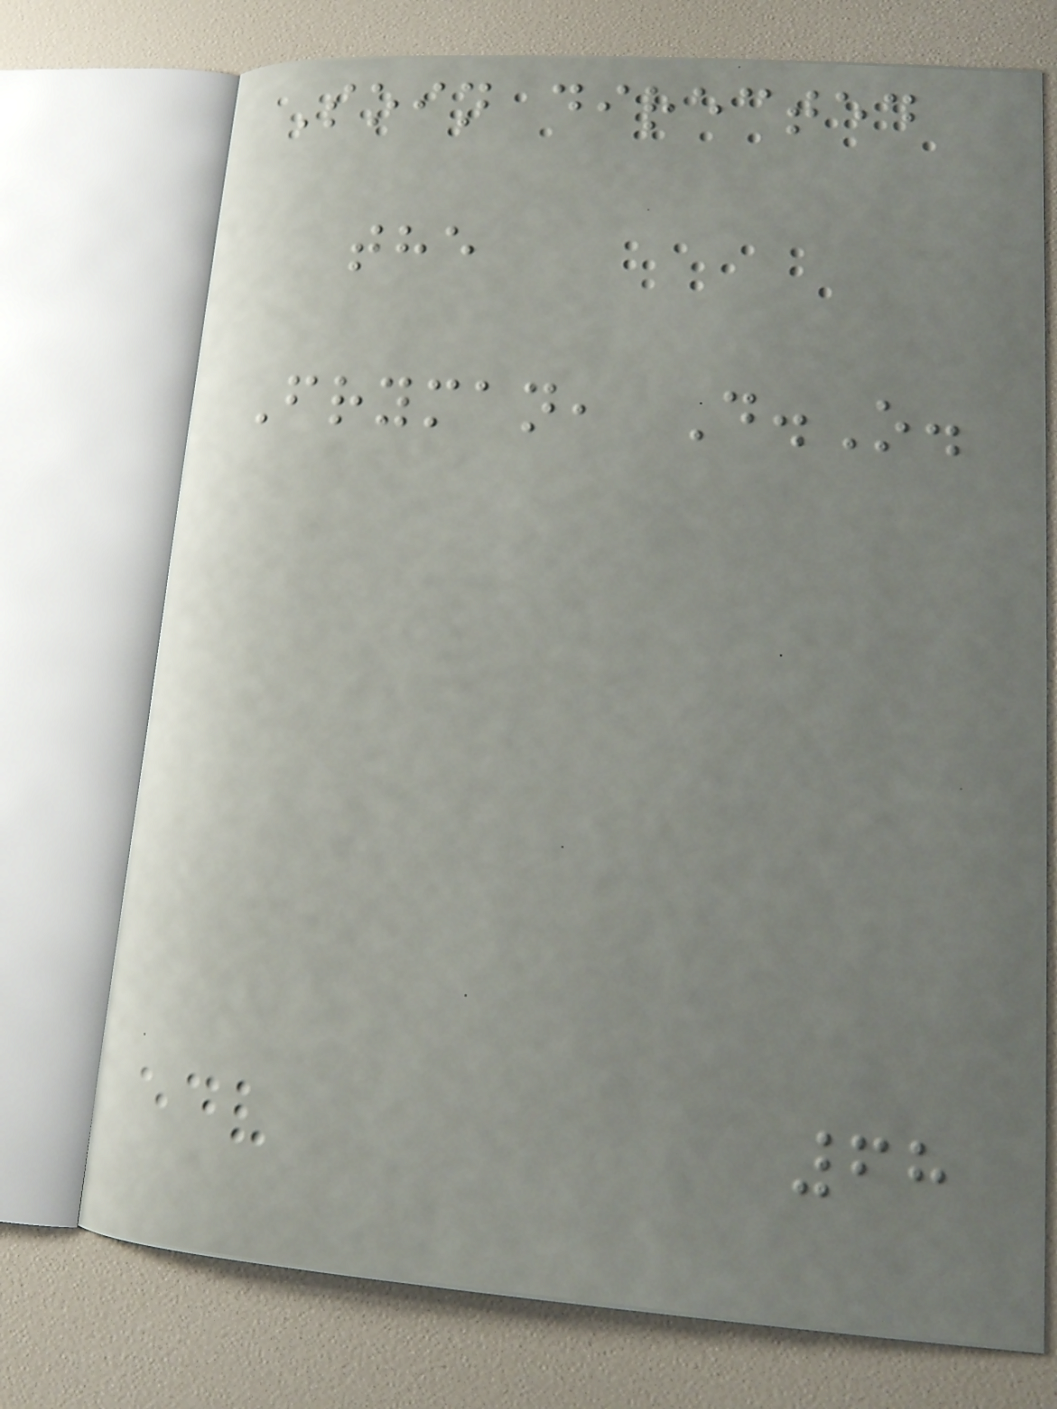Soin directed
the
Fryman, D.O.
68
